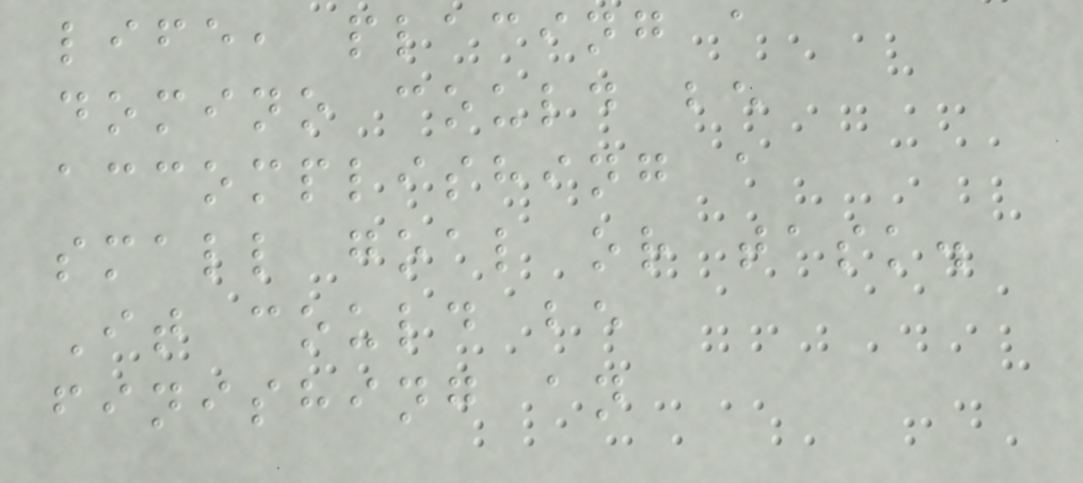life, placing a
domino could be
accomplishing a
small goal or task.
It could be
finishing an
